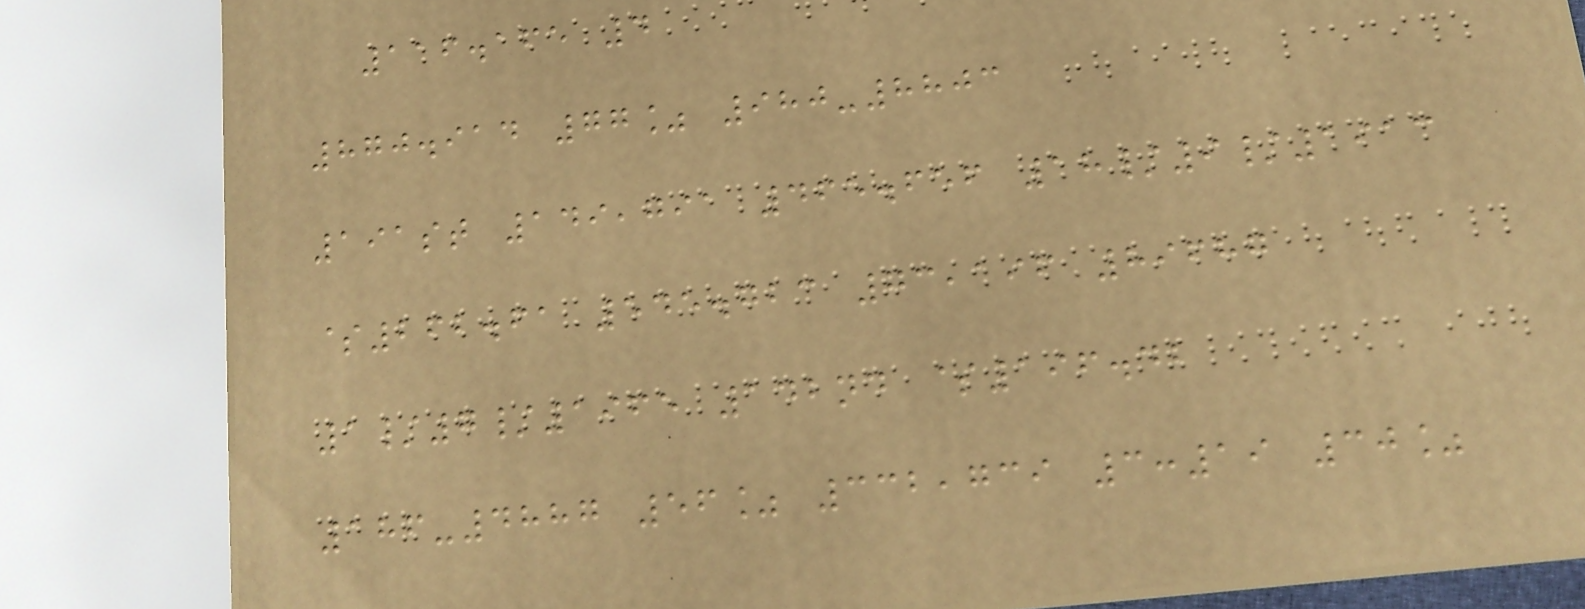116.165 4
870.914 77% 980-8803
191st 149,791 465.656 18/9/1913
$262.61 545.723 73,196 89687
1/7/1965 142nd $196.42
186-4887 56% 332,739 3:19 30%
